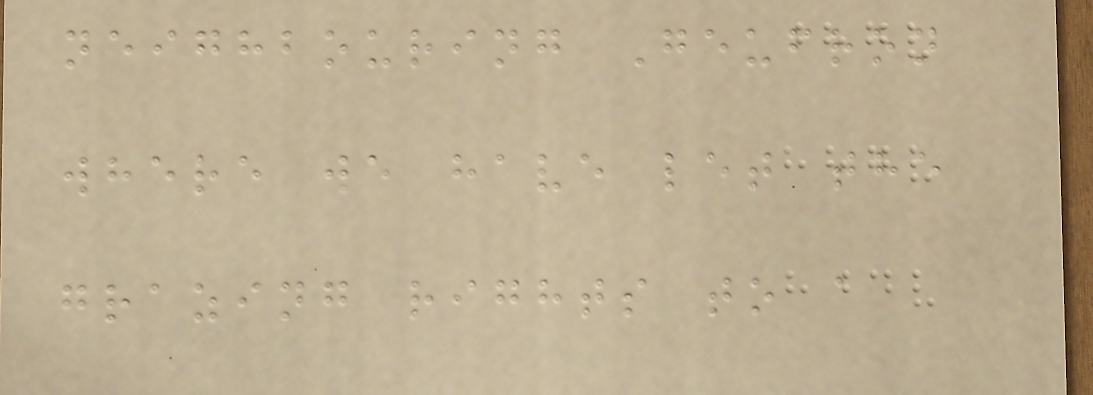neighbouring Geufron
where we have let the
grazing rights to a
